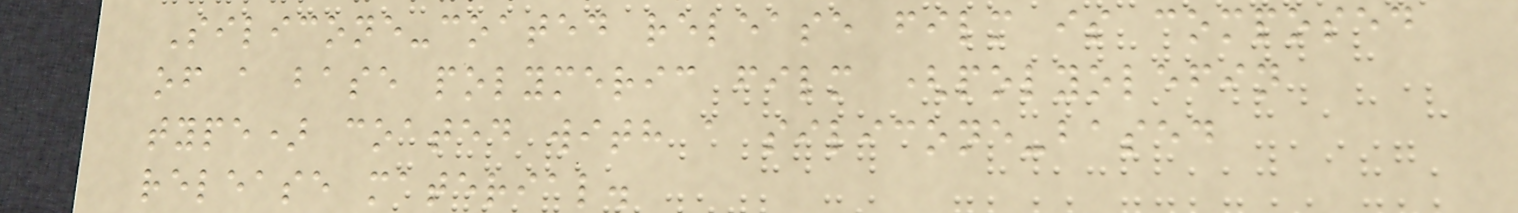Silicone-coated release film is composed
of a base polymeric film (polyolefin
type) coated with a silicone-based
release material.
